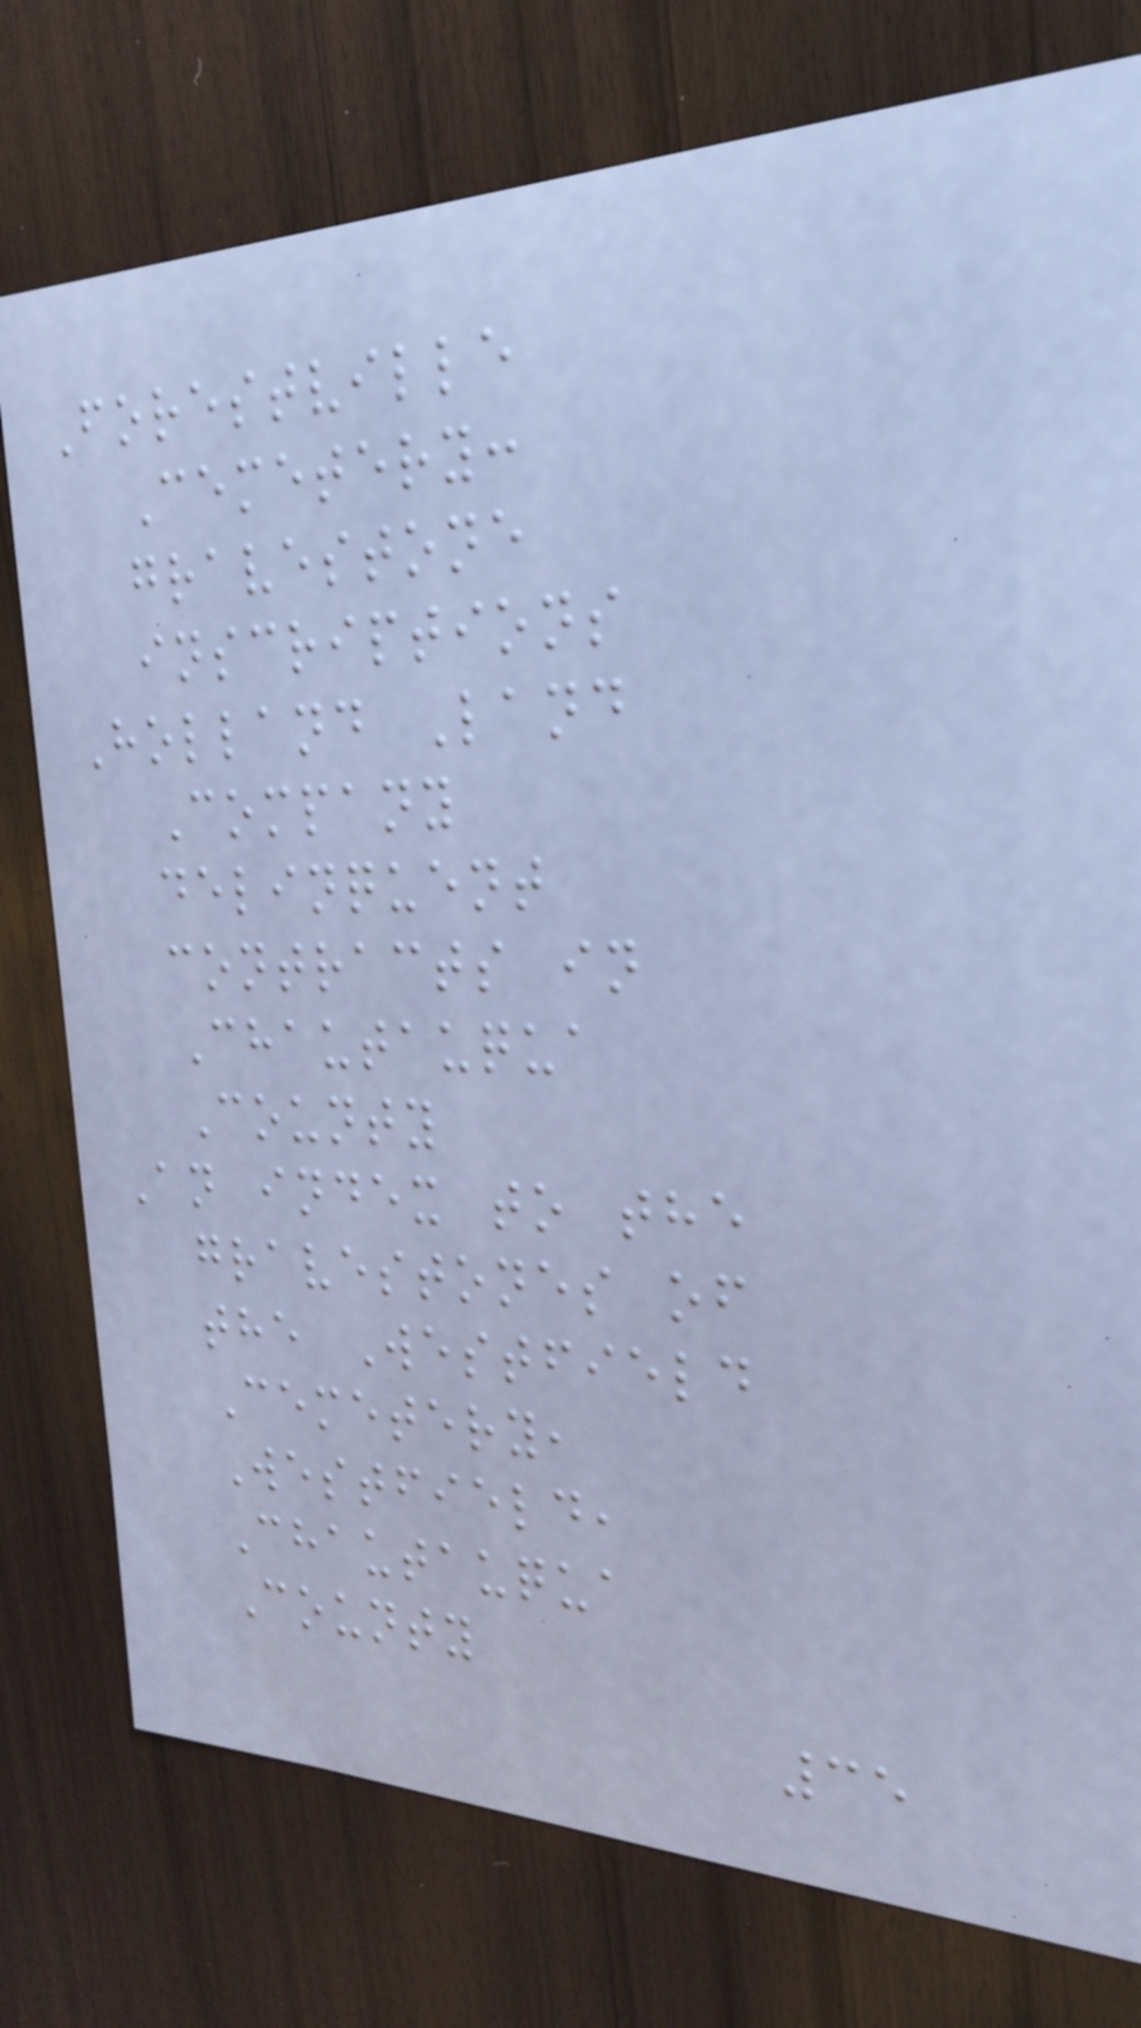Forestville
Cemetery:
gravestone
inscriptions
Holland Land
Company
delinquent
contracts in
Chautauqua
County
An index to the
gravestones of
the Westfield
Cemetery,
Westfield,
Chautauqua
County
35
